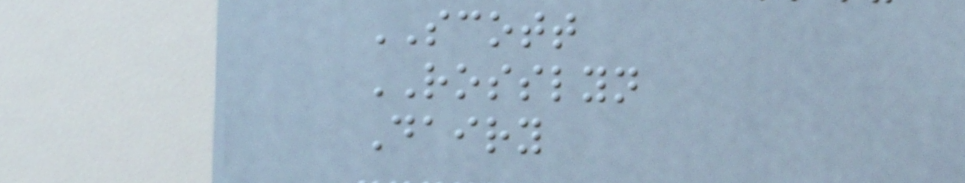SCOTT
ROSSLYN
Dairy
